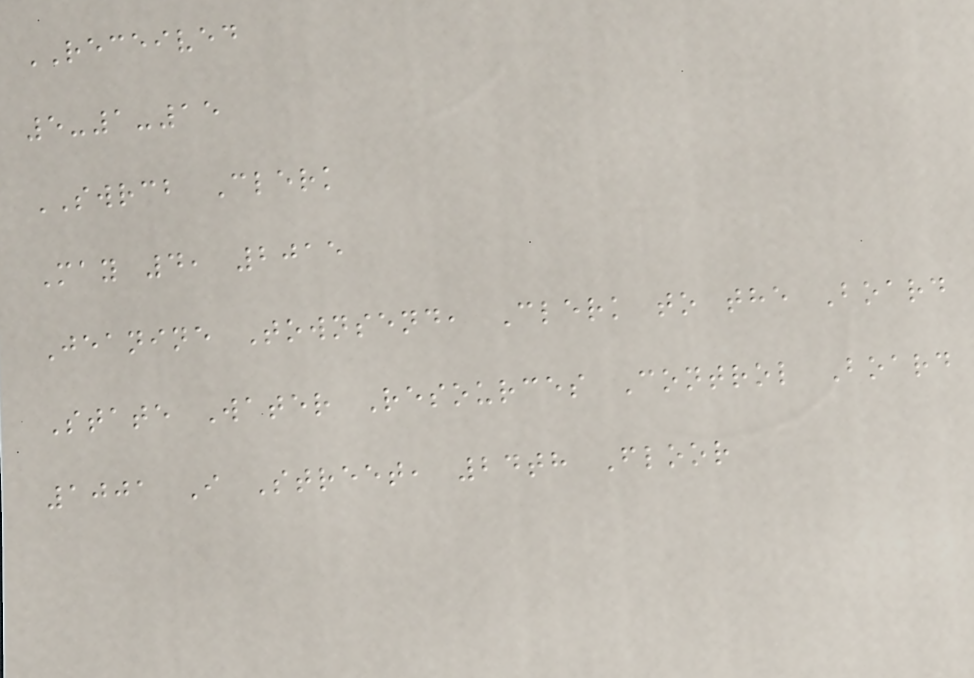RECEIVED
5-1-15
SWRCB Clerk
May 4, 2015
Jeanine Townsend, Clerk to the Board
State Water Resources Control Board
1001 I Street, 24th Floor
